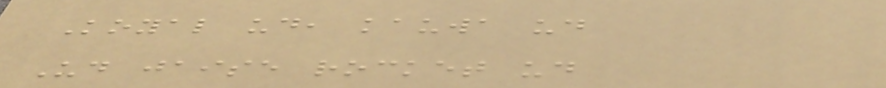Koyal ud, kauwa ud
Ud jaise rocket ud
